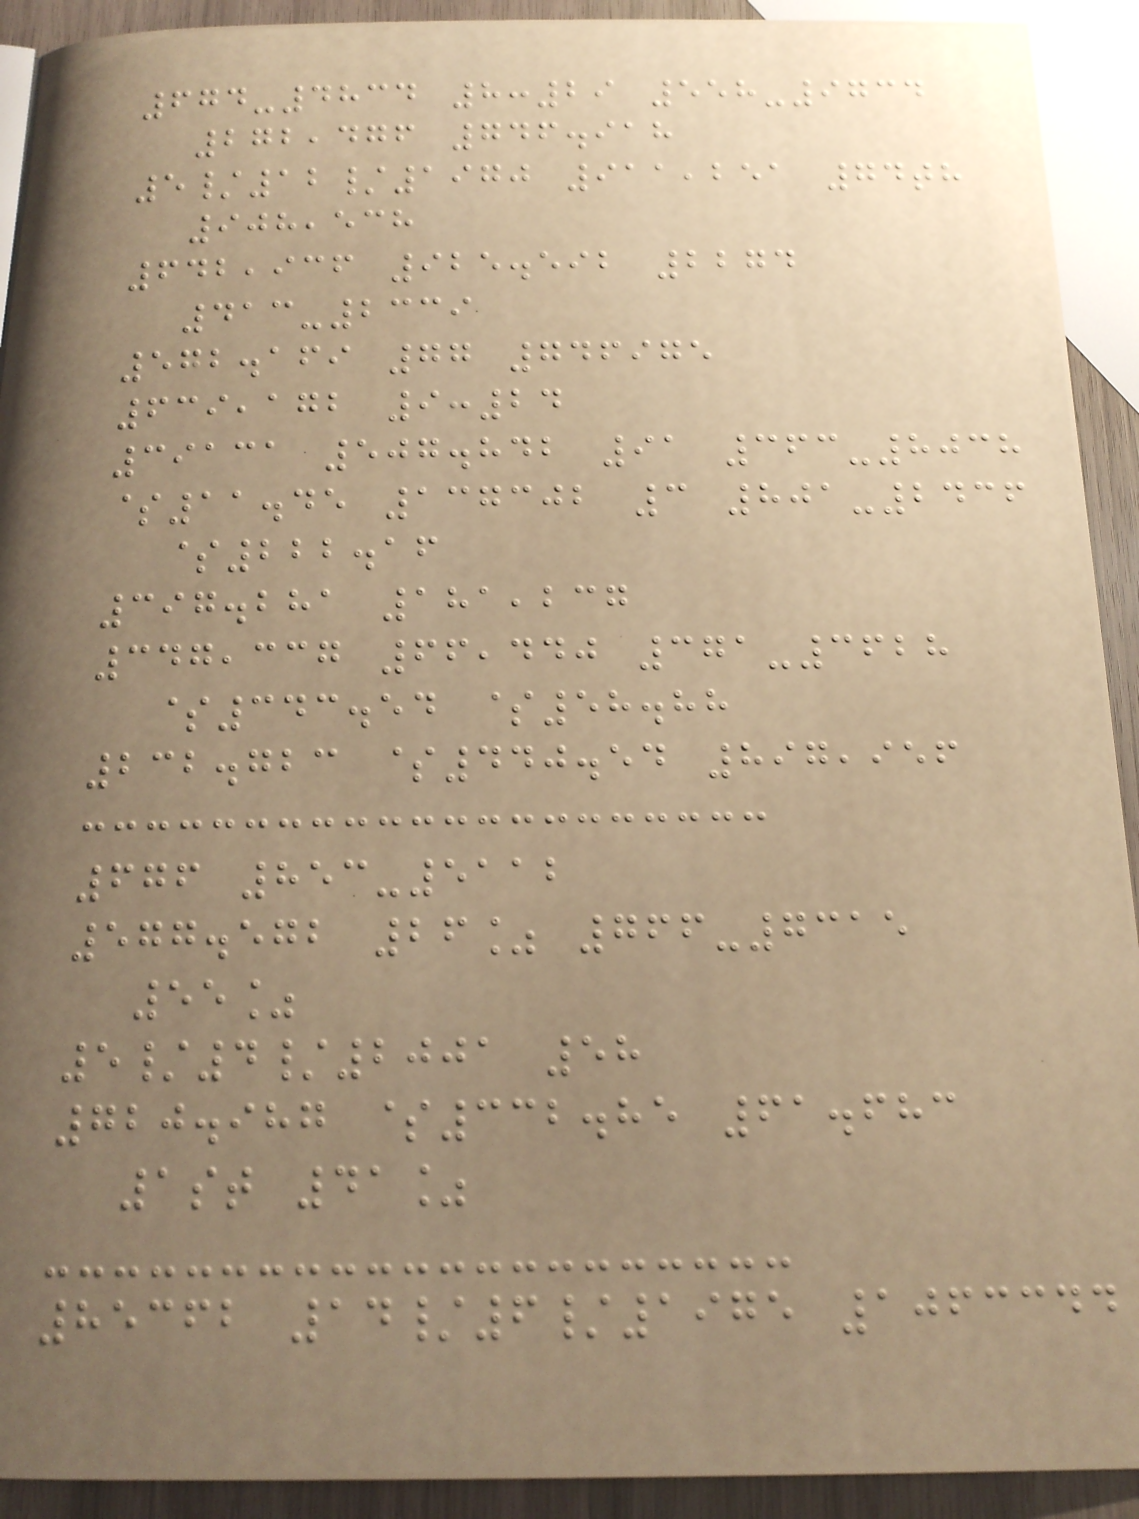674-4834 8:29 558-9734
272,476 746.918
5/12/1970 911,251 74th
908,538
642,936 925.592 2274
413-2339
572.169 77 746975
639,172 9:24
39131 507.842 91 363-8038
$11.45 137302 3 801-2436
$222.16
397.281 181,237
347,337 66,440 371-3628
$343.54 $58.88
232.723 $440.54 897,956
676 853-5112
577.572 26% 766-7315
55%
5/4/2001 58
720.987 $332.85 61.683
1st 41%
85362 14/6/1975 1063344
